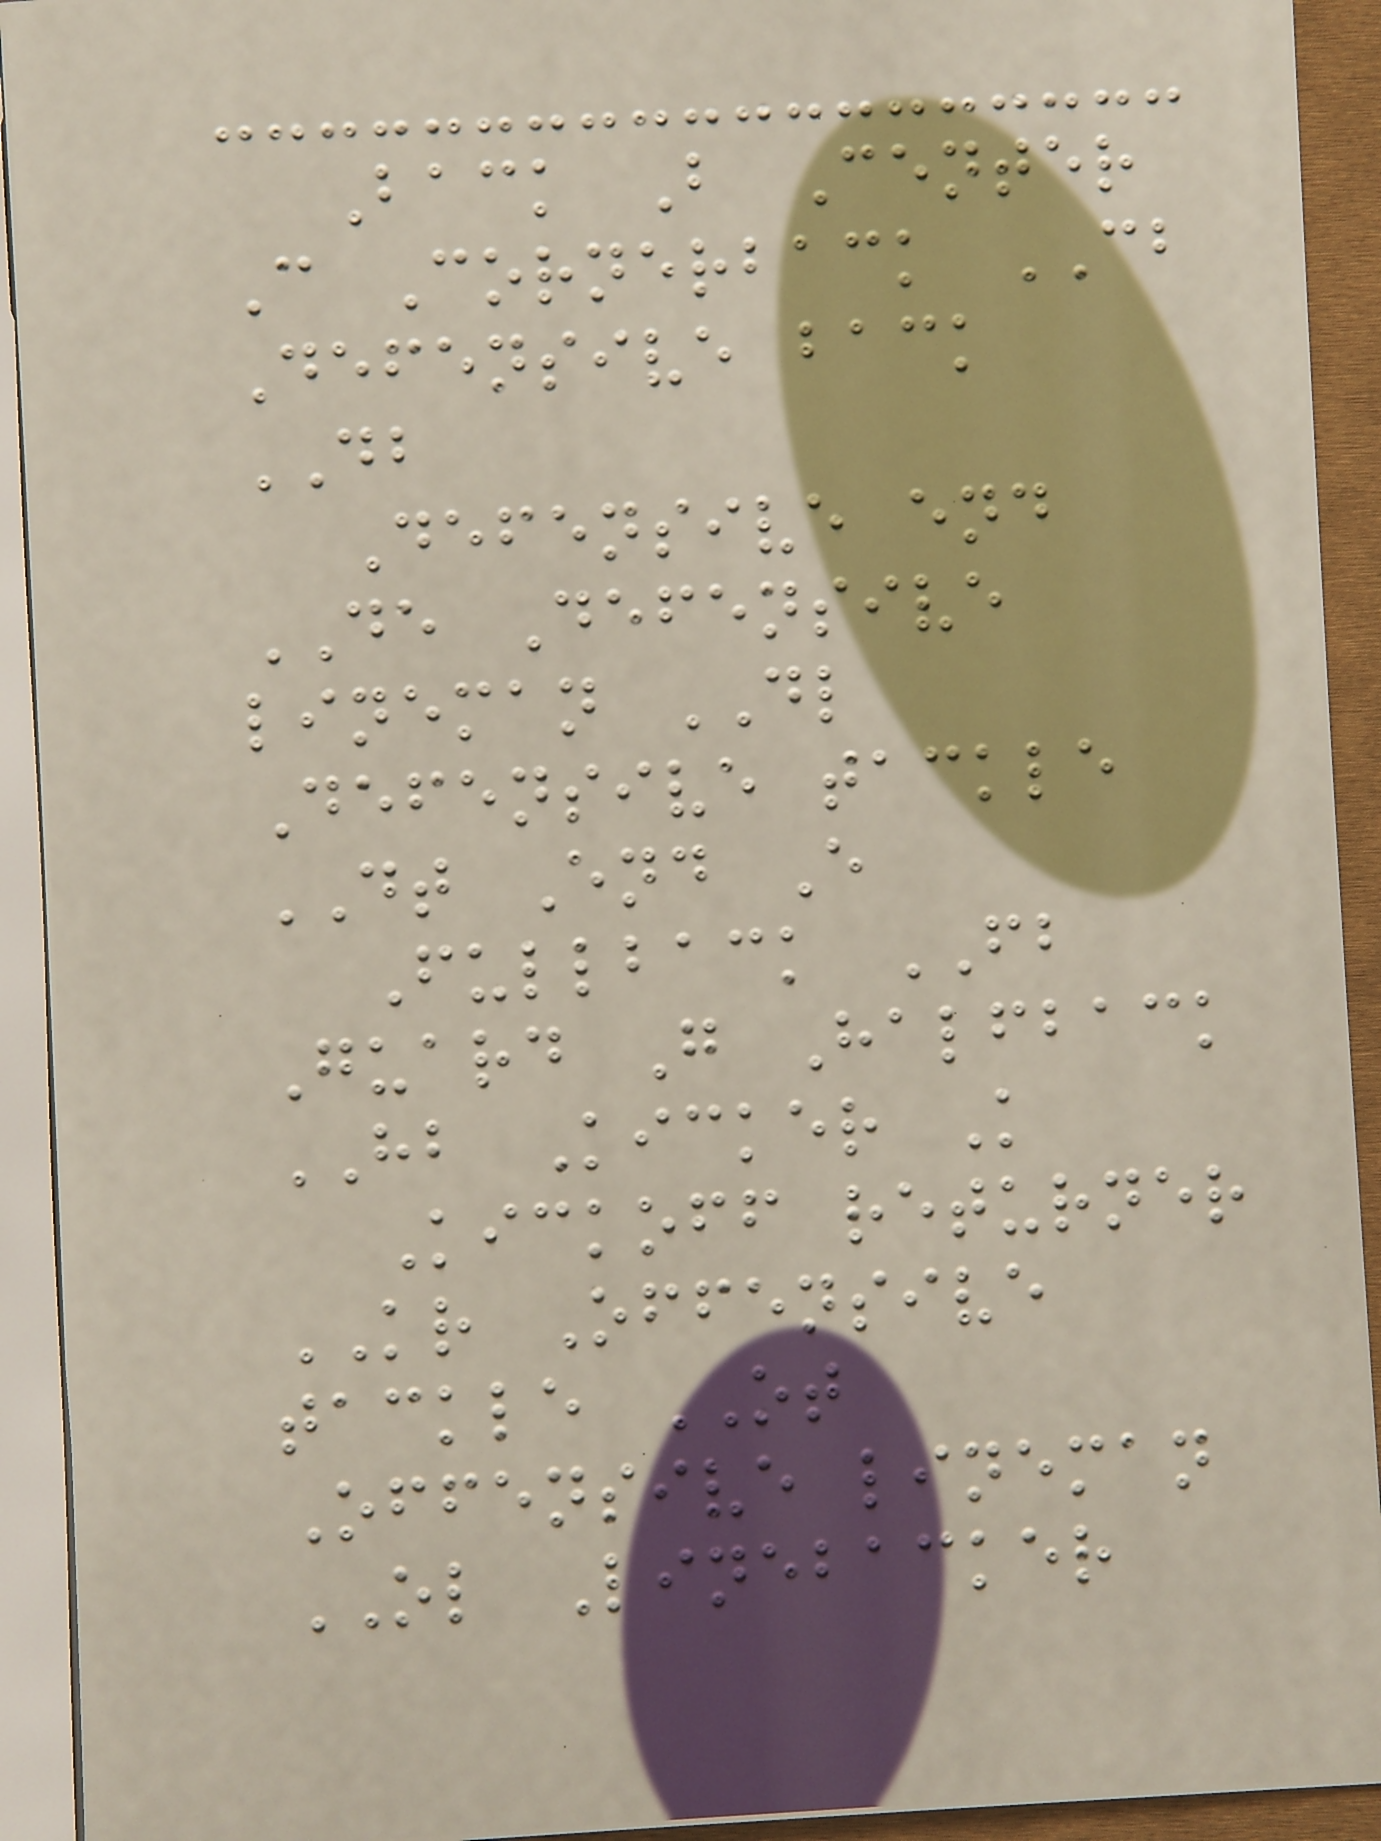Back B Center
C Cornerback CB
Defensive back
DB
Defensive end
DE Defensive
lineman DL
Defensive tackle
DT End E
Fullback FB
Guard G Halfback
HB Kicker K
Kickoff returner
KR Offensive
tackle OT
Offensive lineman
OL Linebacker
